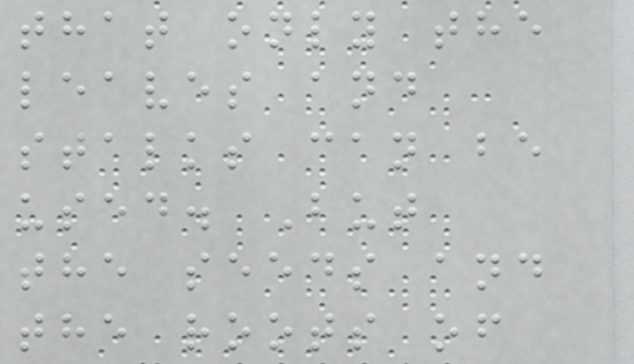that only the
leaves and
stalks can be
used. But
the seeds and
the roots of
